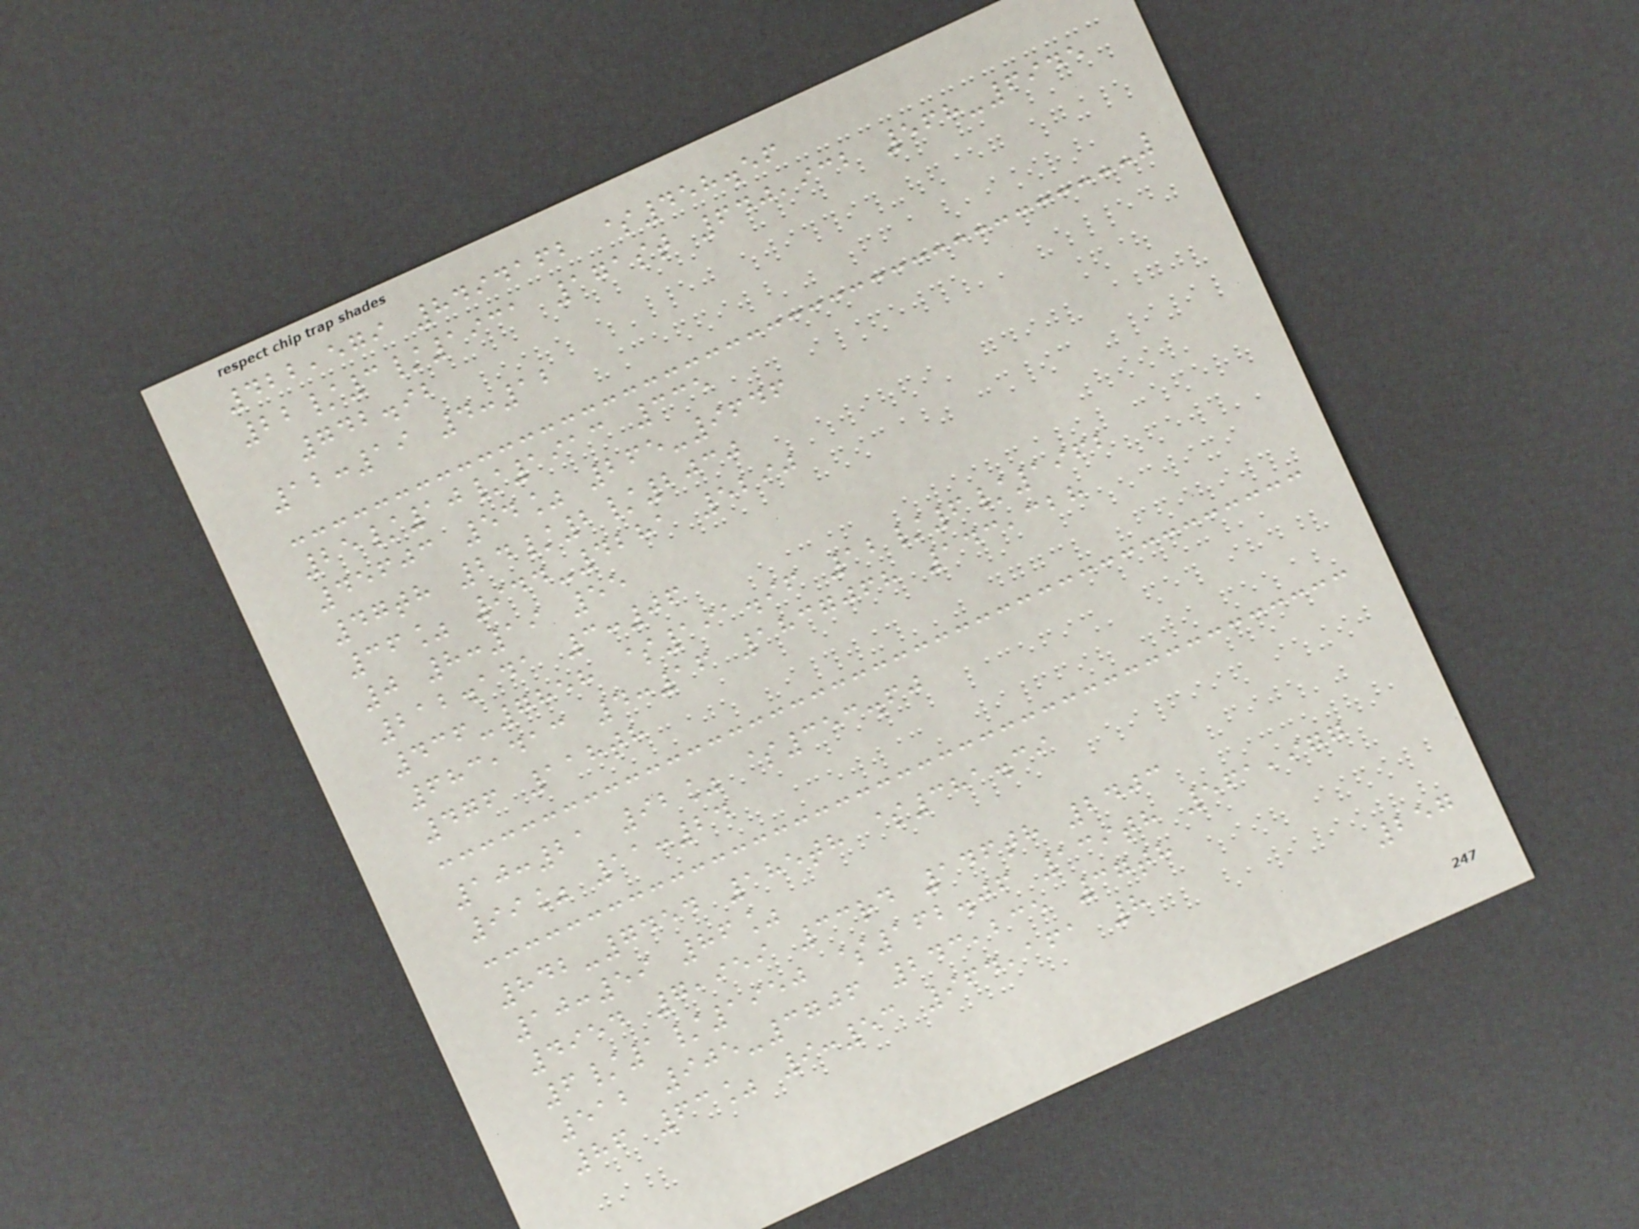422,579 8494162 $458.56
22/3/1931 171st 640,932 568-6945
742.92
12:19 4:12
25/10/1913 335
45603 54% 265-9646
47th 24/2/2030
36% 944-4281 5290
0 8:19 55
212.141 3:06
436-7858 $191.96 12/6/1962
683,413 4:16 1837068 143,328
476 118th
10:21 92% $353.60
99% 11:24
842-7454 185th $381.39
10:59 86%
4954 7,959 33rd 146th 2403
6/1/1950 $162.06 139th 561,977
512 905-3706 243,235 37th
86 63% 9:53 964,161 8
257
